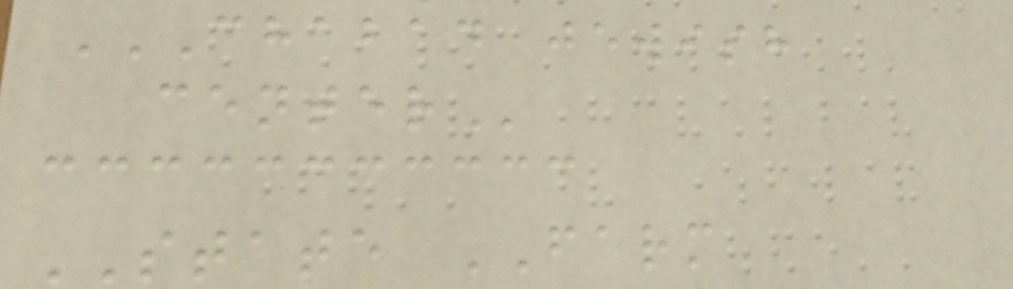CHABAD JEWISH
CENTER
STATE FARM
